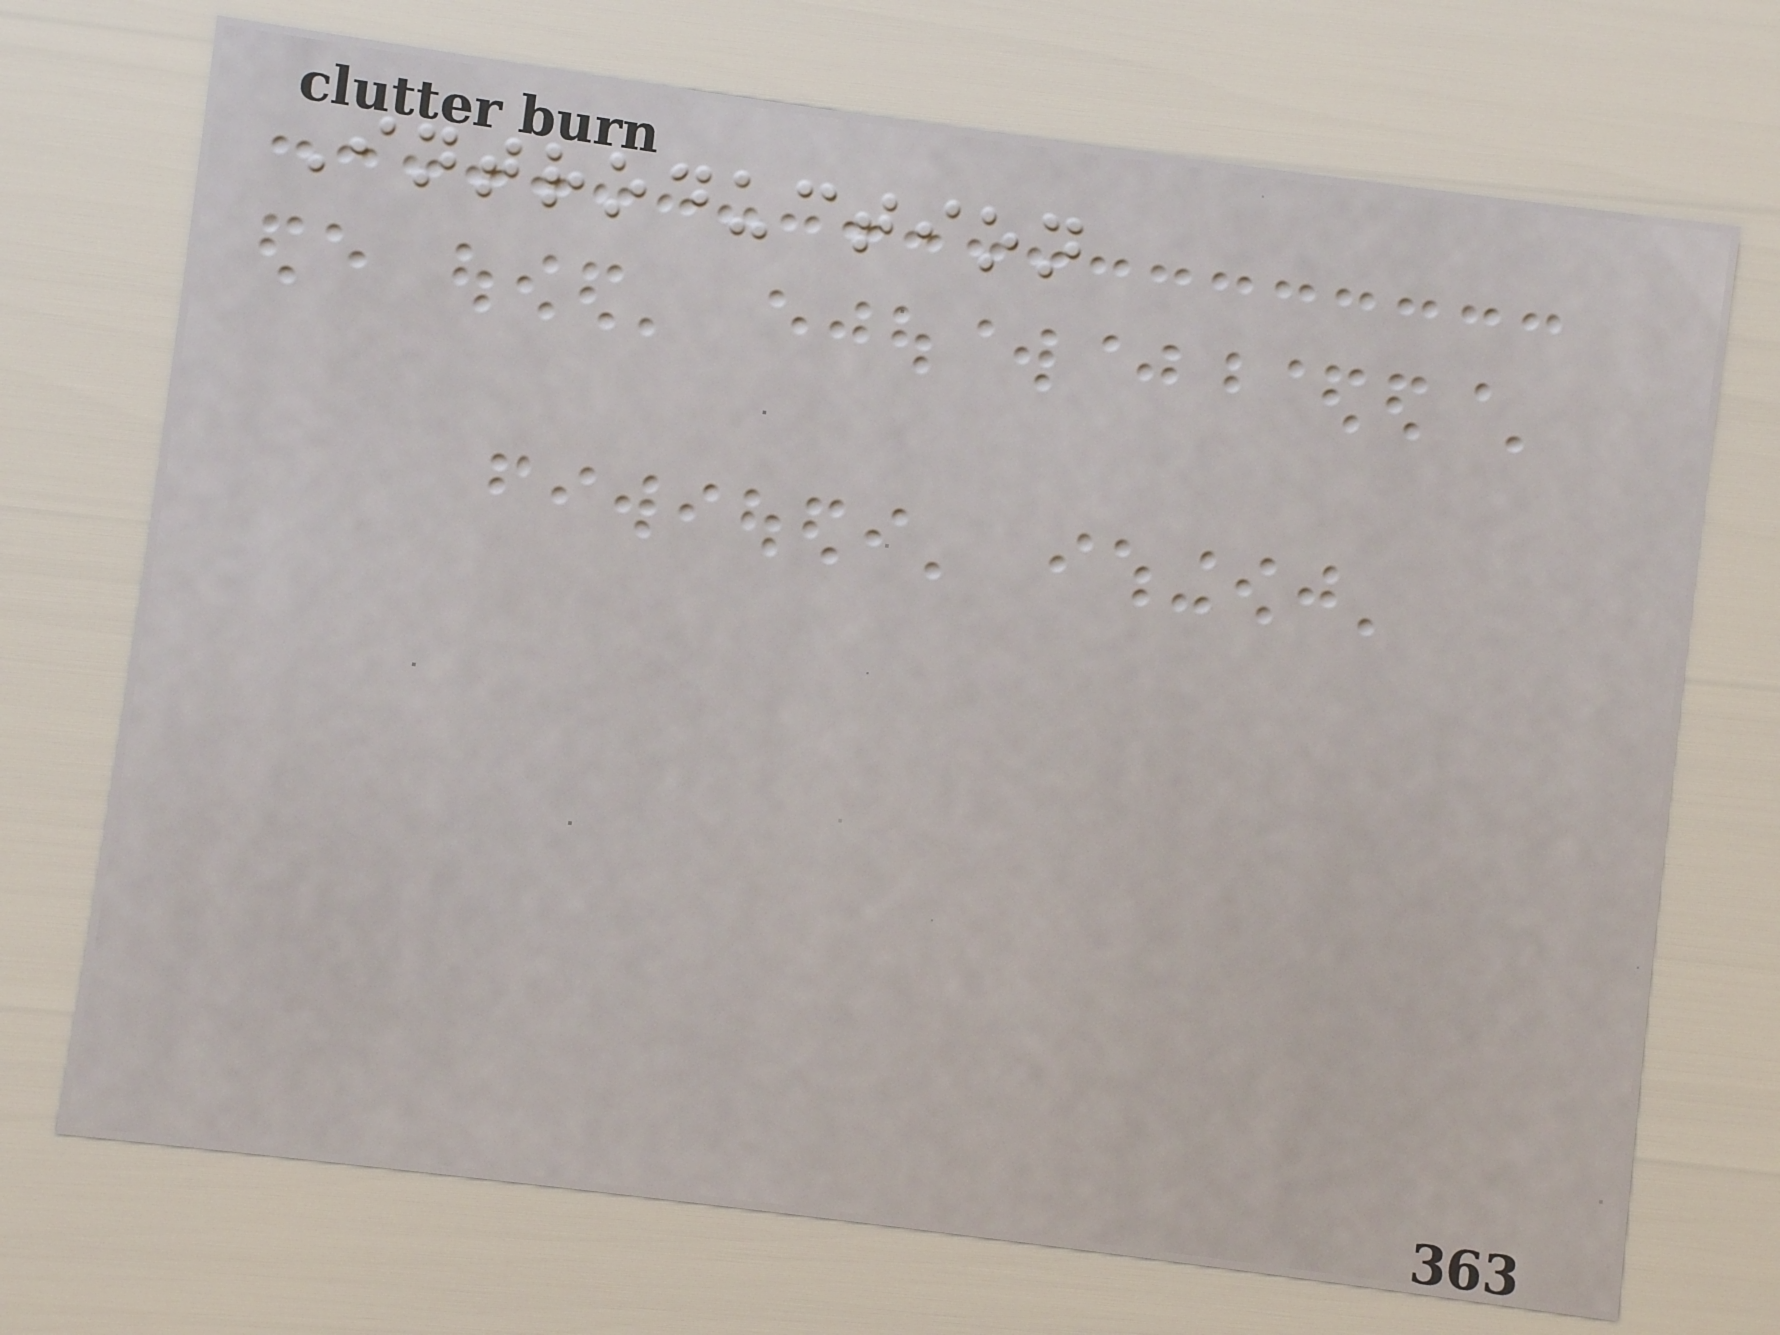Introduction
